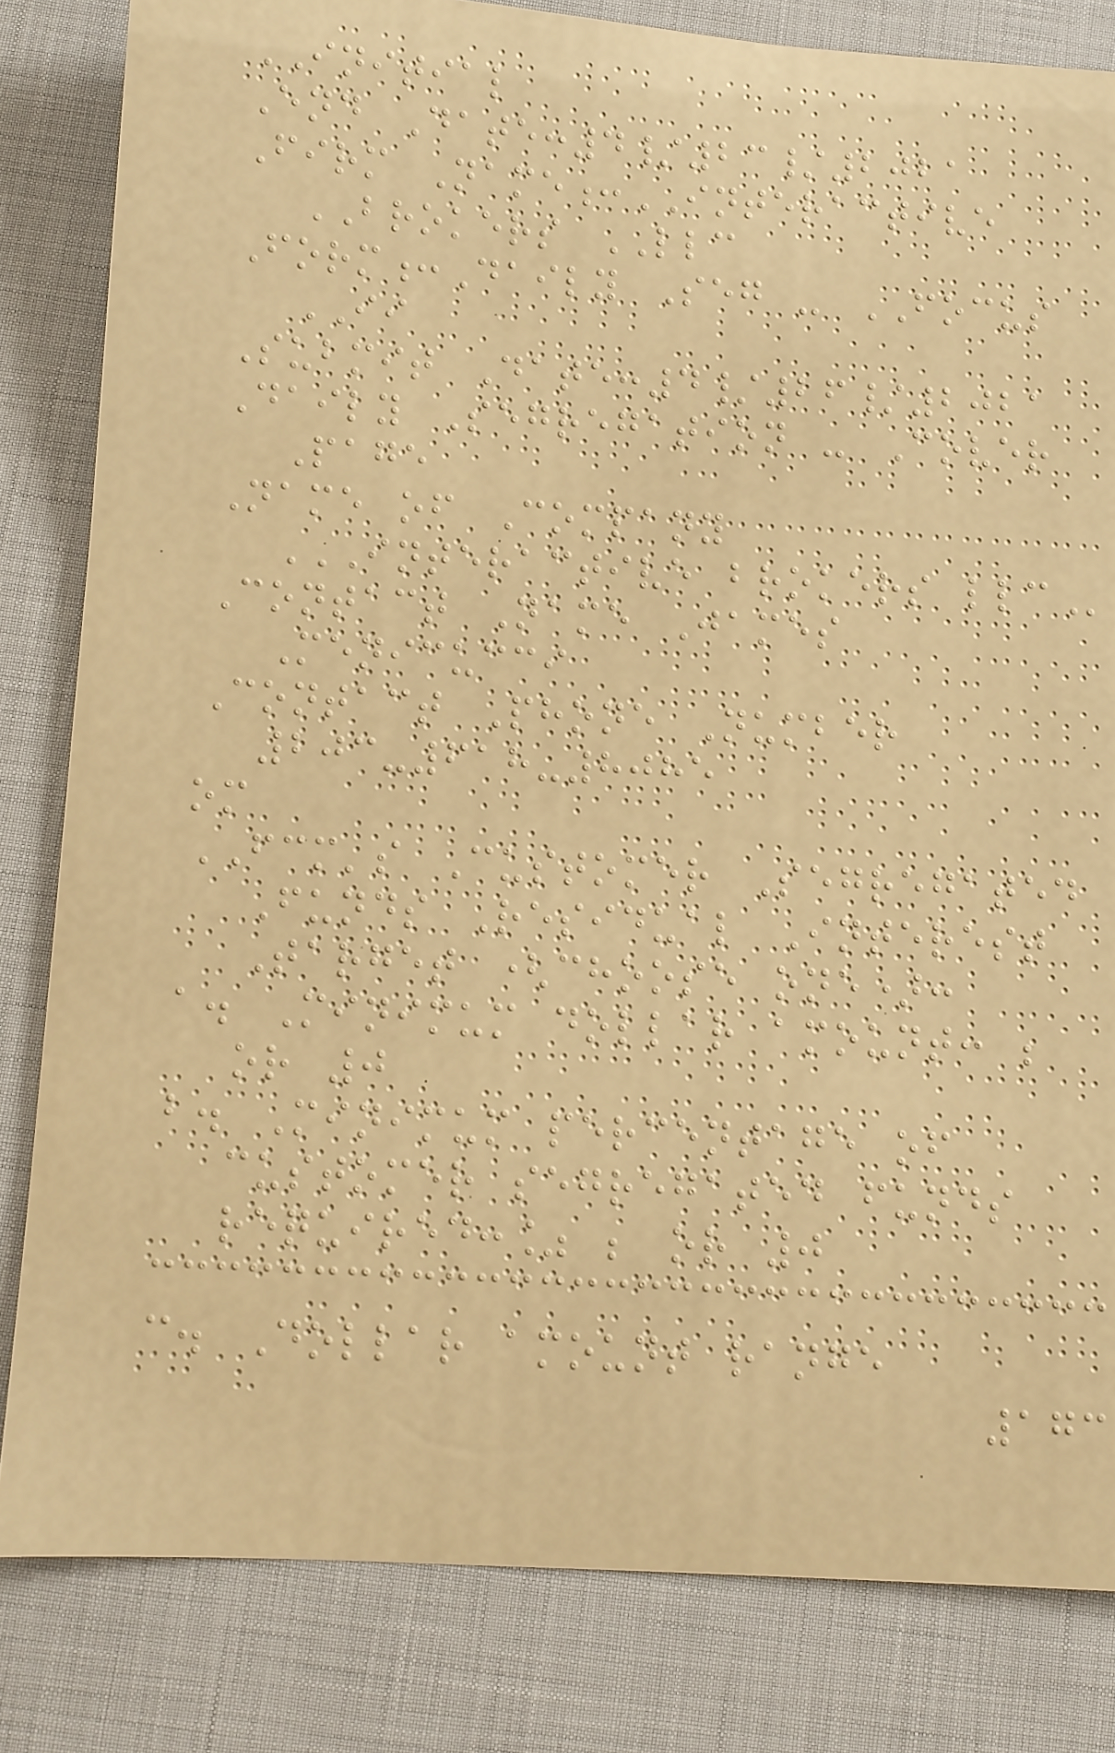INITIAL
End Date:4/23/2021
Firm Name:INTERACTIVE
BROKERS LLC
Form:Daily Seg - FOCUS
II
Submit Date:4/26/2021
Daily Segregation - Cover
Page
Name of Company
INTERACTIVE BROKERS LLC
Contact Name James
Menicucci
Contact Phone Number
203-618-8085
om
FCM's Customer Segregated
Funds Residual Interest
Target (choose one):
a. Minimum dollar amount: ;
or 0
b. Minimum percentage of
customer segregated funds
required:% ; or 0
c. Dollar amount range
173
